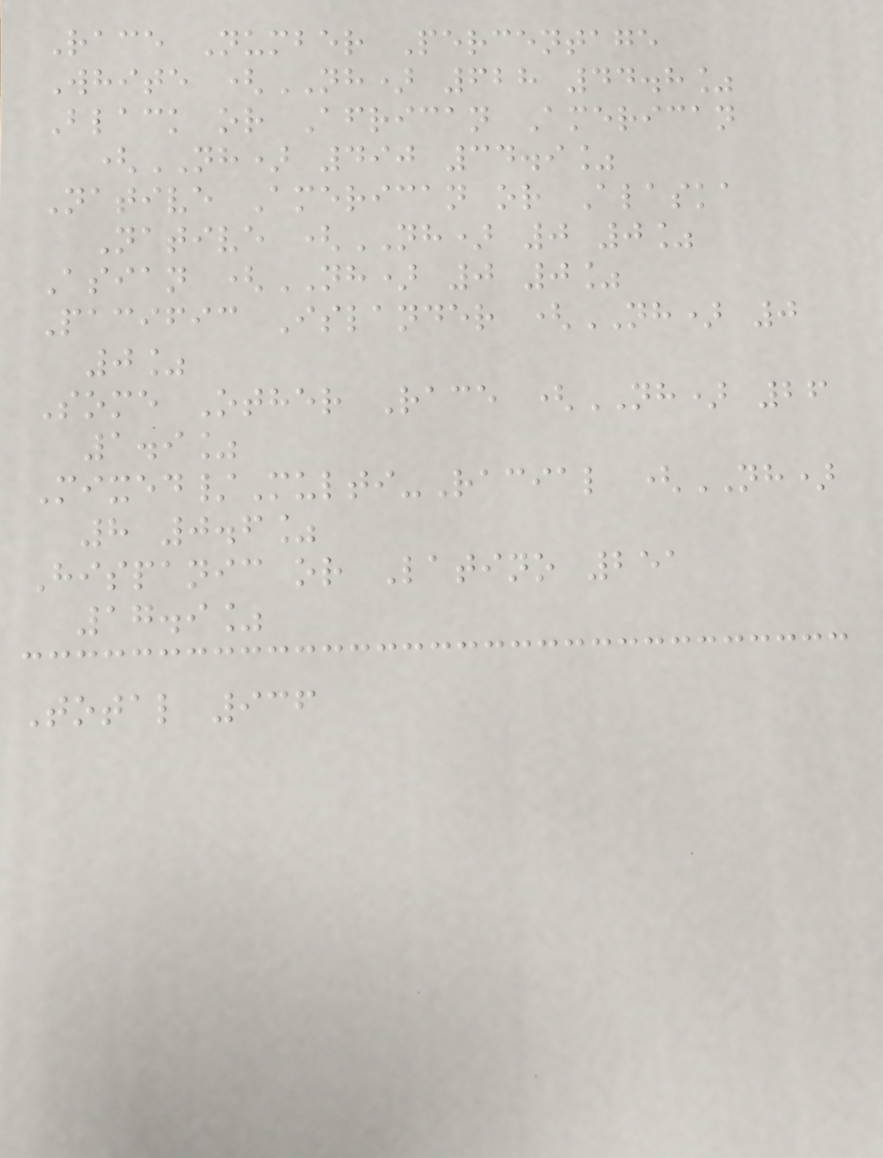Race Number Percentage
White (NH) 628 44.8%
Black or African American
(NH) 490 34.9%
Native American or Alaska
Native (NH) 0 0%
Asian (NH) 0 0%
Pacific Islander (NH) 0
0%
Some Other Race (NH) 26
1.9%
Mixed/Multi-Racial (NH)
8 0.6%
Hispanic or Latino 251
17.9%
Total 936
